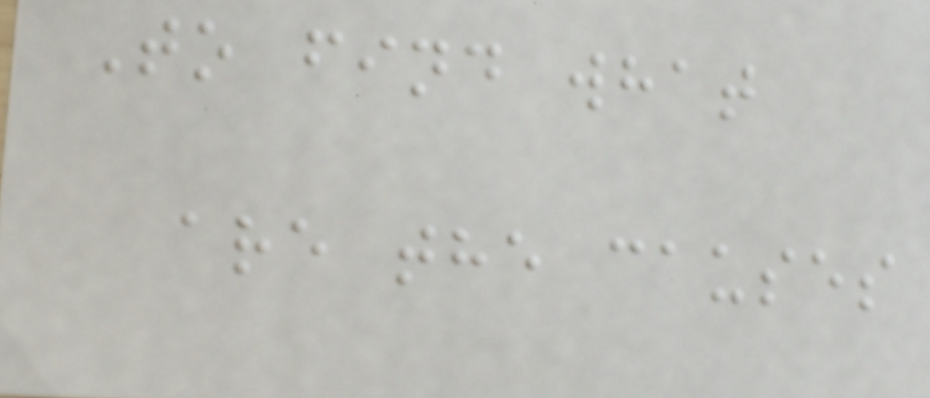To find what
are the causes
